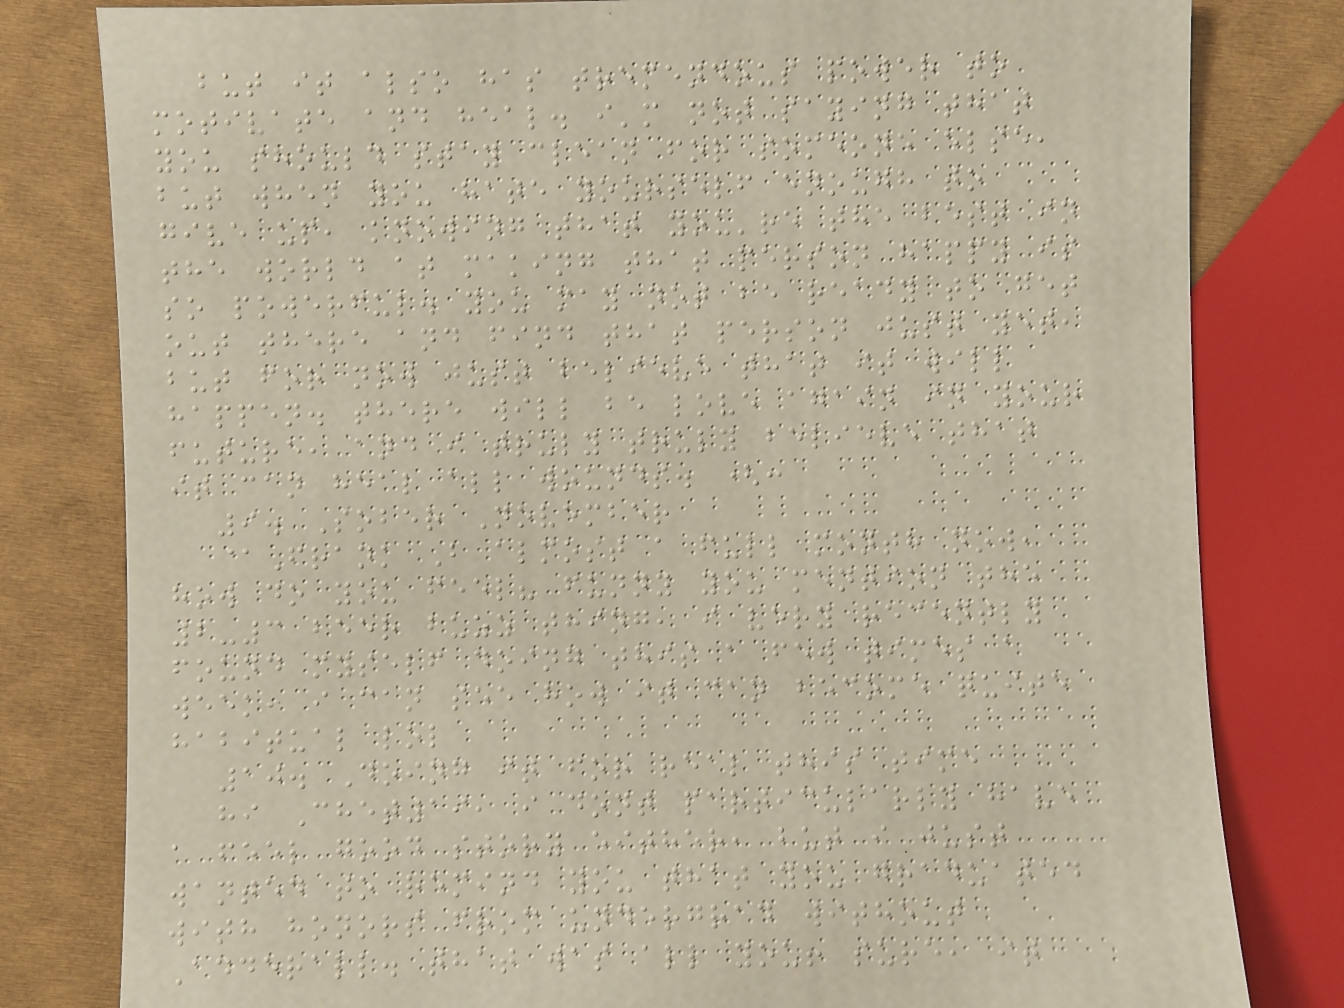but it also has tremendous power to
motivate and heal. i'm not saying that
you should stay clean for someone else,
but when you hate yourself enough to
give up, knowing that you're the best in
the world at making that person happy is
so powerful. you may not be ready to get
out there and find that person just yet,
but for now just believe that it will
happen. there will be love again in your
future, and i truly truly believe that
it can heal all wounds. (:
9. Sober November
@Frank B almost a full month now,
how do you feel? funny you mention the
2-3 beer buzz thing, i very recently
found myself doing this a few times a
week, i can see how it can become quite
habitual lol
10. Doing it for real this time
hi Chet19, i dont particularly have
a feel good story either, but i just
wanted to remind you that you graduated
with honors from undergrad without
Adderall. that was all you! sure, it
